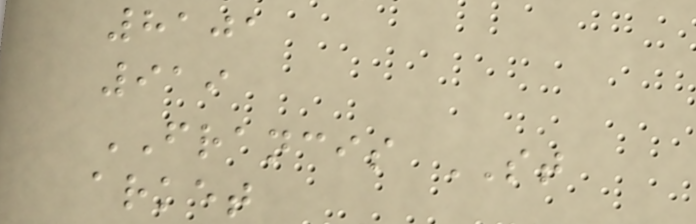8101
919
FRANCIS ST
arket
